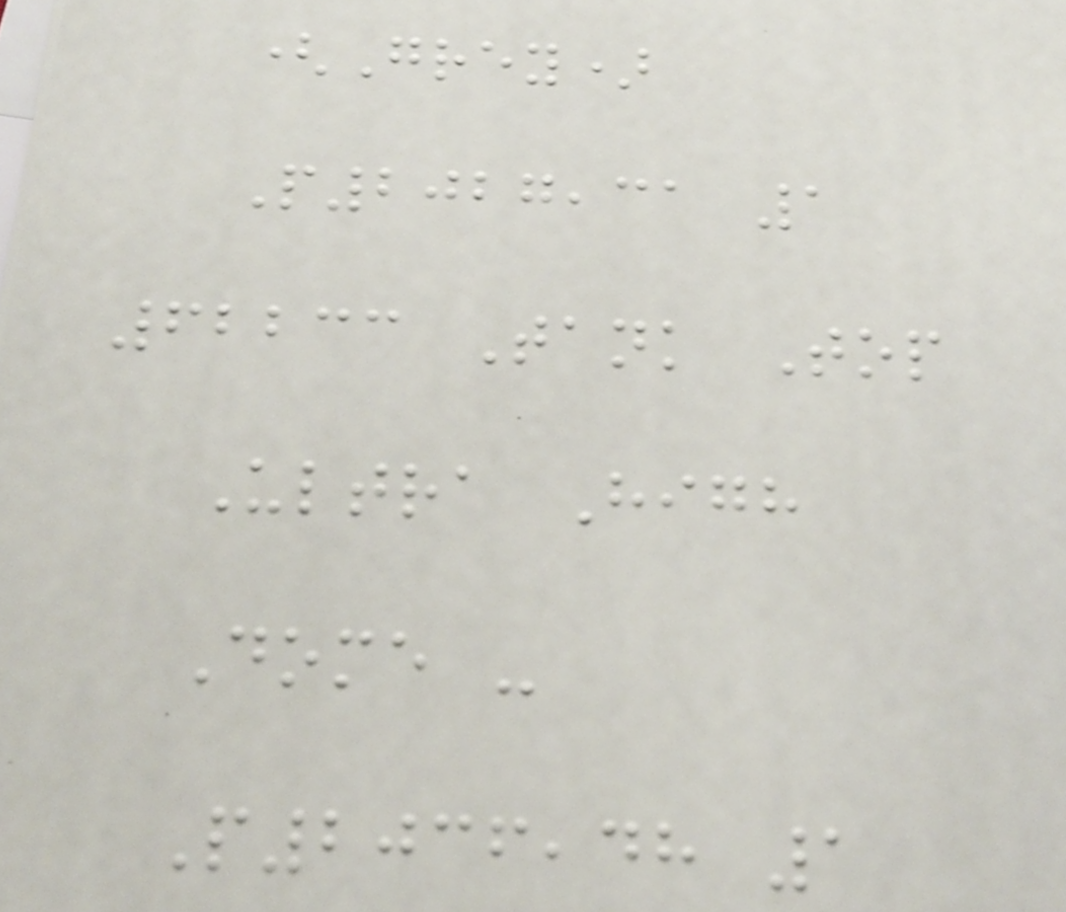(Grey)
P2027,31 1
62233 Tank Top
Ultra High
Dome -
P2036,48 1
